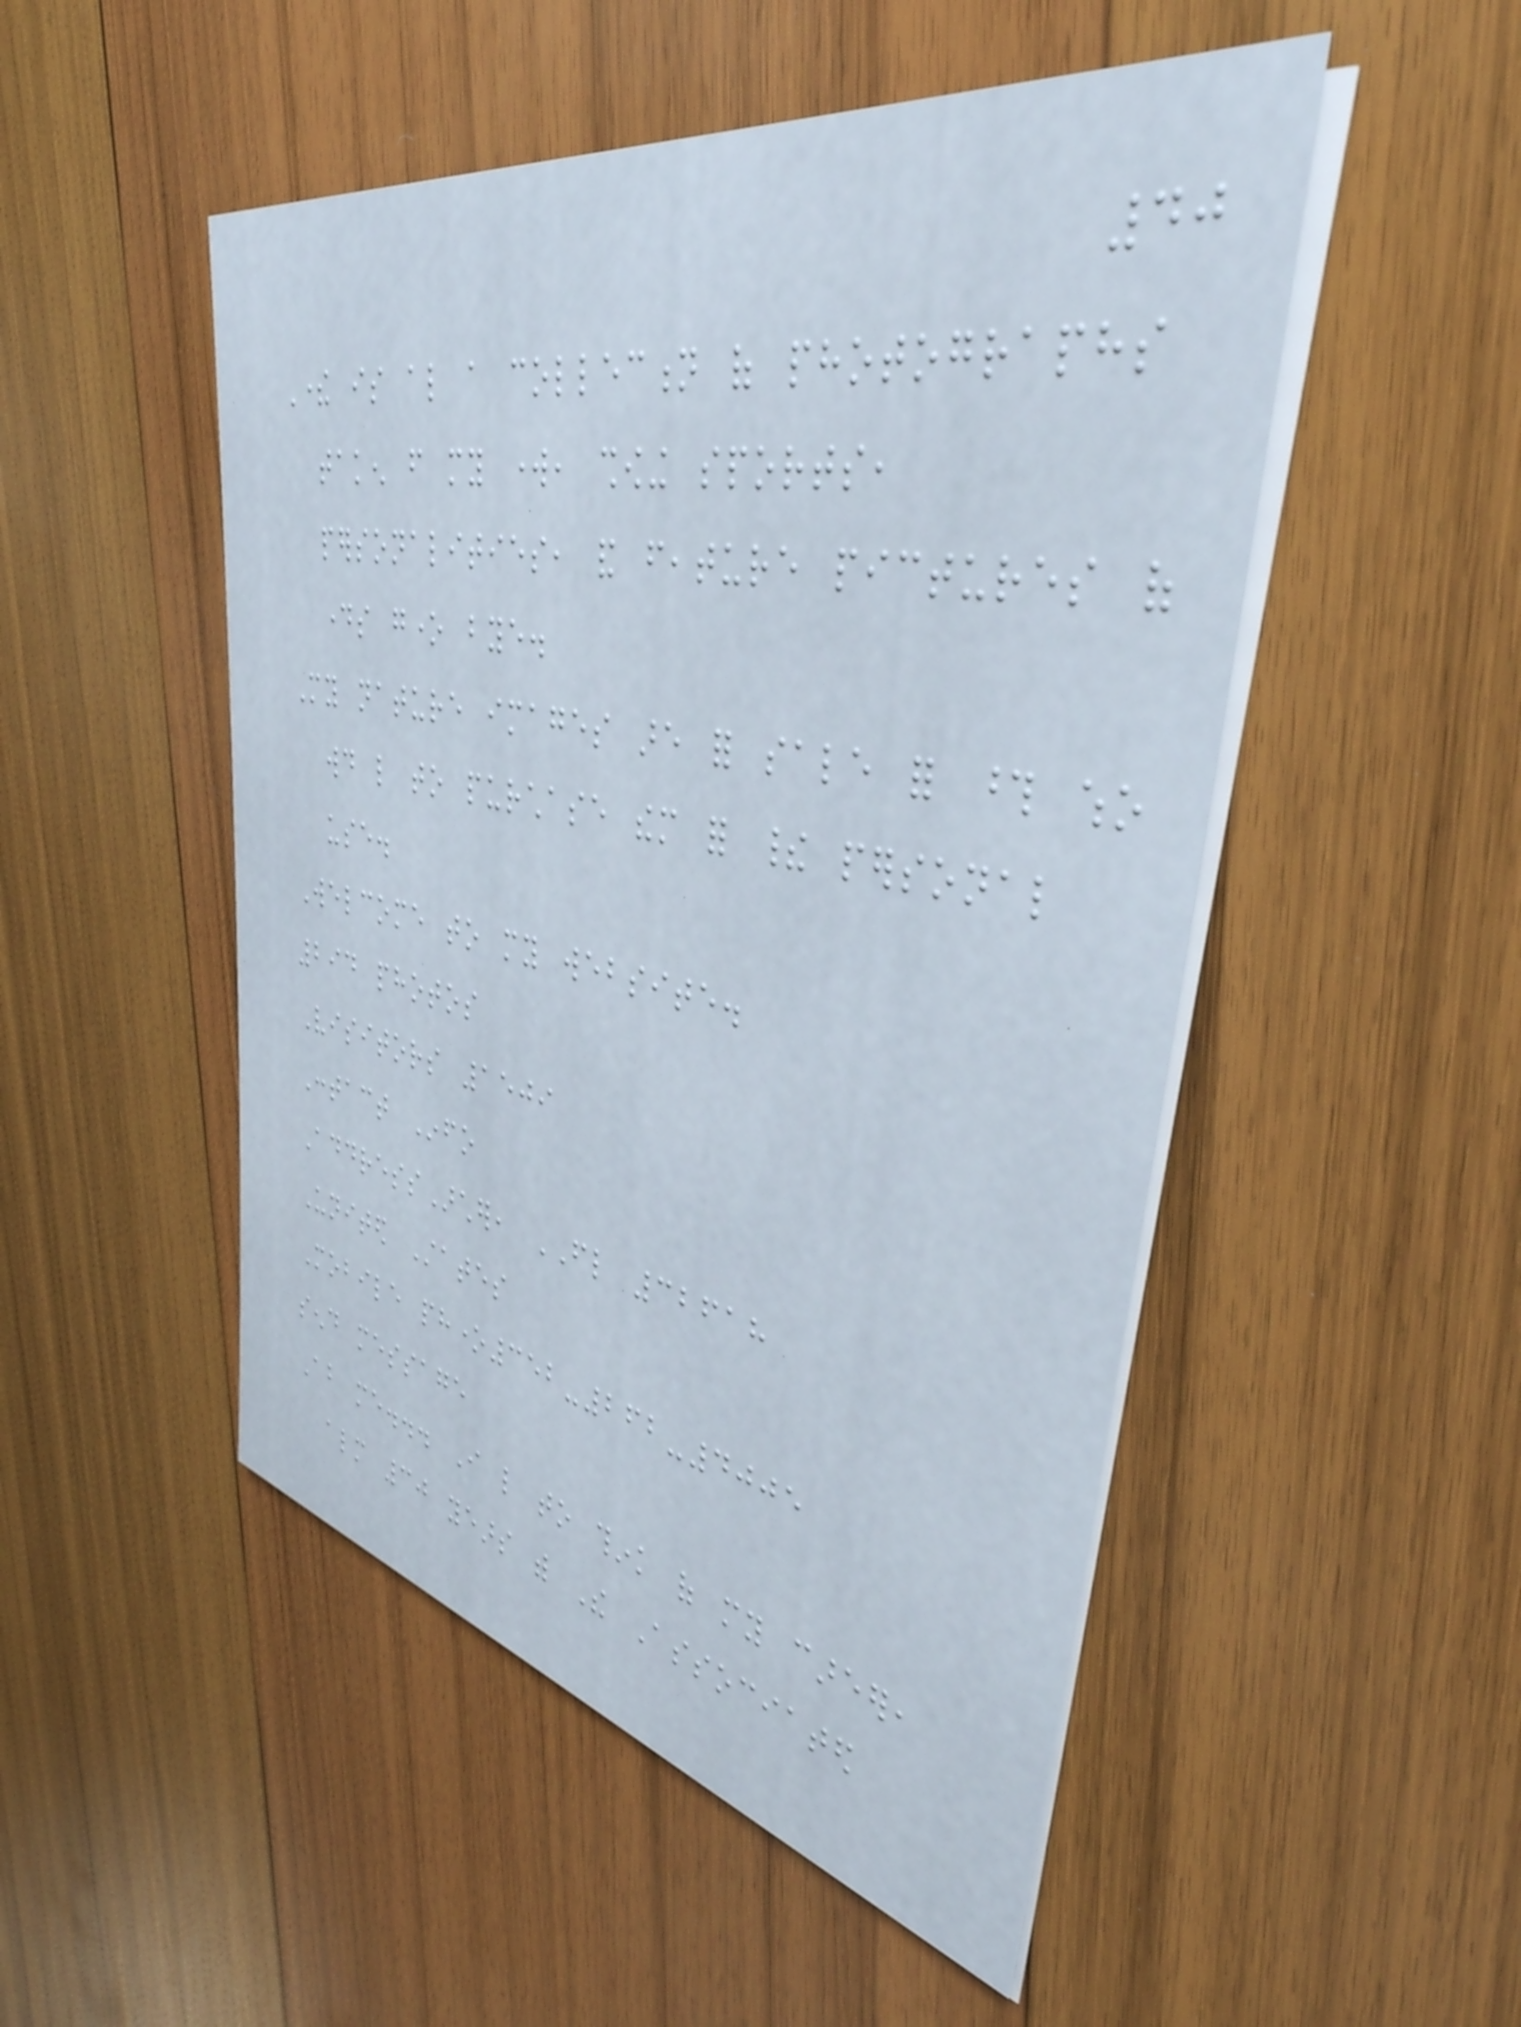40
There is also a collection of photographs
taken from my work, showing sports,
personalities, and feature pictures of
days gone bye.
My nature images are for sale for those who
would like to purchase them for their personal
use.
Welcome to my website.
294 photos
Visitors 1509
Contact Info
AddressArcher, FL 32618
United States
Mobile phone352-262-4005
send message
About me... I like to think of my career,
almost 30 years with The Associated
